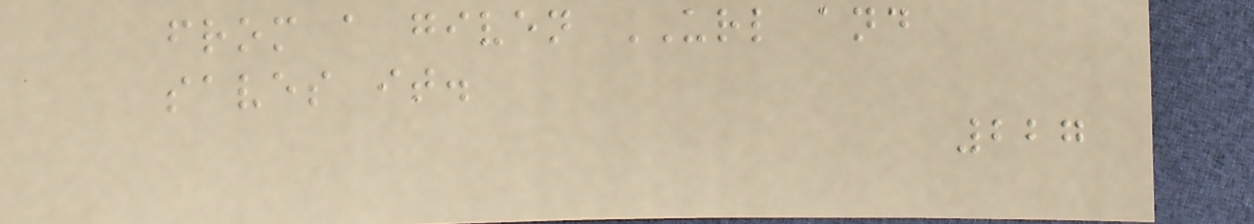from a given URL and
saves it.
227
